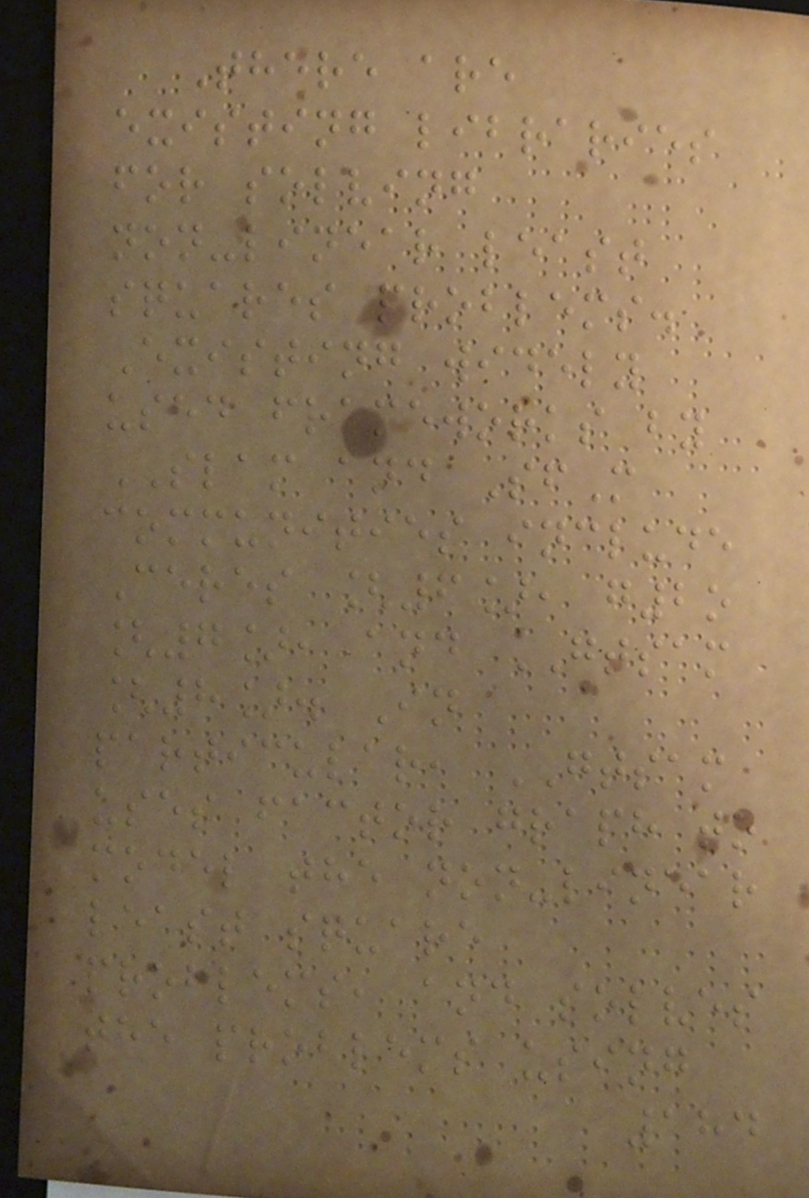There are
existing libraries
for solving
non-linear least
squares problems.
Existing widely
used frameworks by
SLAM and SfM
communities include
Ceres [6], g2o
[7], and GTSAM
[8]. In
particular, GTSAM
uses factor graph to
model the non-linear
least square
problems, and solves
the problems using
184
